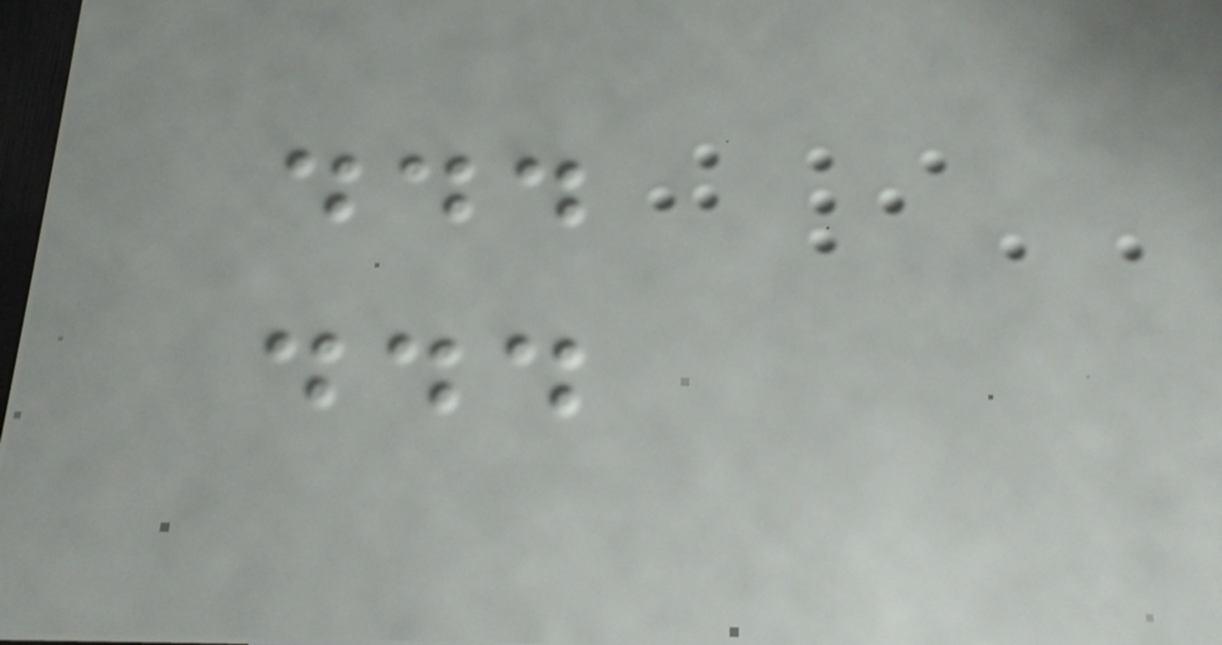...
...
